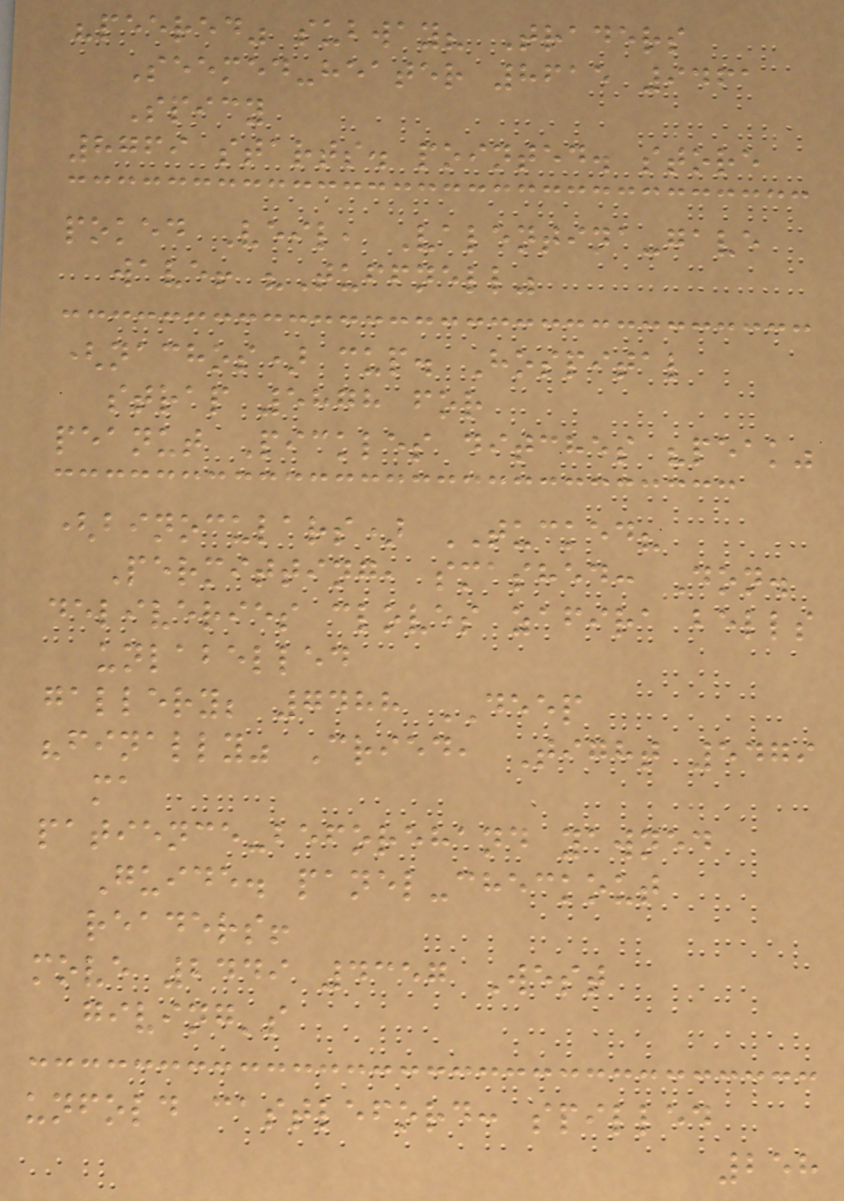"peered" subway? Traders
Seemed-heater 8615 9461
Spicy
8769 starts. pointed. store
poked Veil, Valentina-gave
wave! "Tuffnell"
(nachos) cup. Hospital
strap 5878 for
peanut Pickles ditches "peak"
(binoculars) TUCKED?
Permitting, smashed: Don.
deliveries cloves zafira bells
unlabelled
gallery; 7488 DEEP
"finally" Cried, Tight 5479
ma
patience-beforehand yawned
Guide. panel-checkout
readers!
move 2449 4357 West
giving's
unfold castleford: spilled
258
